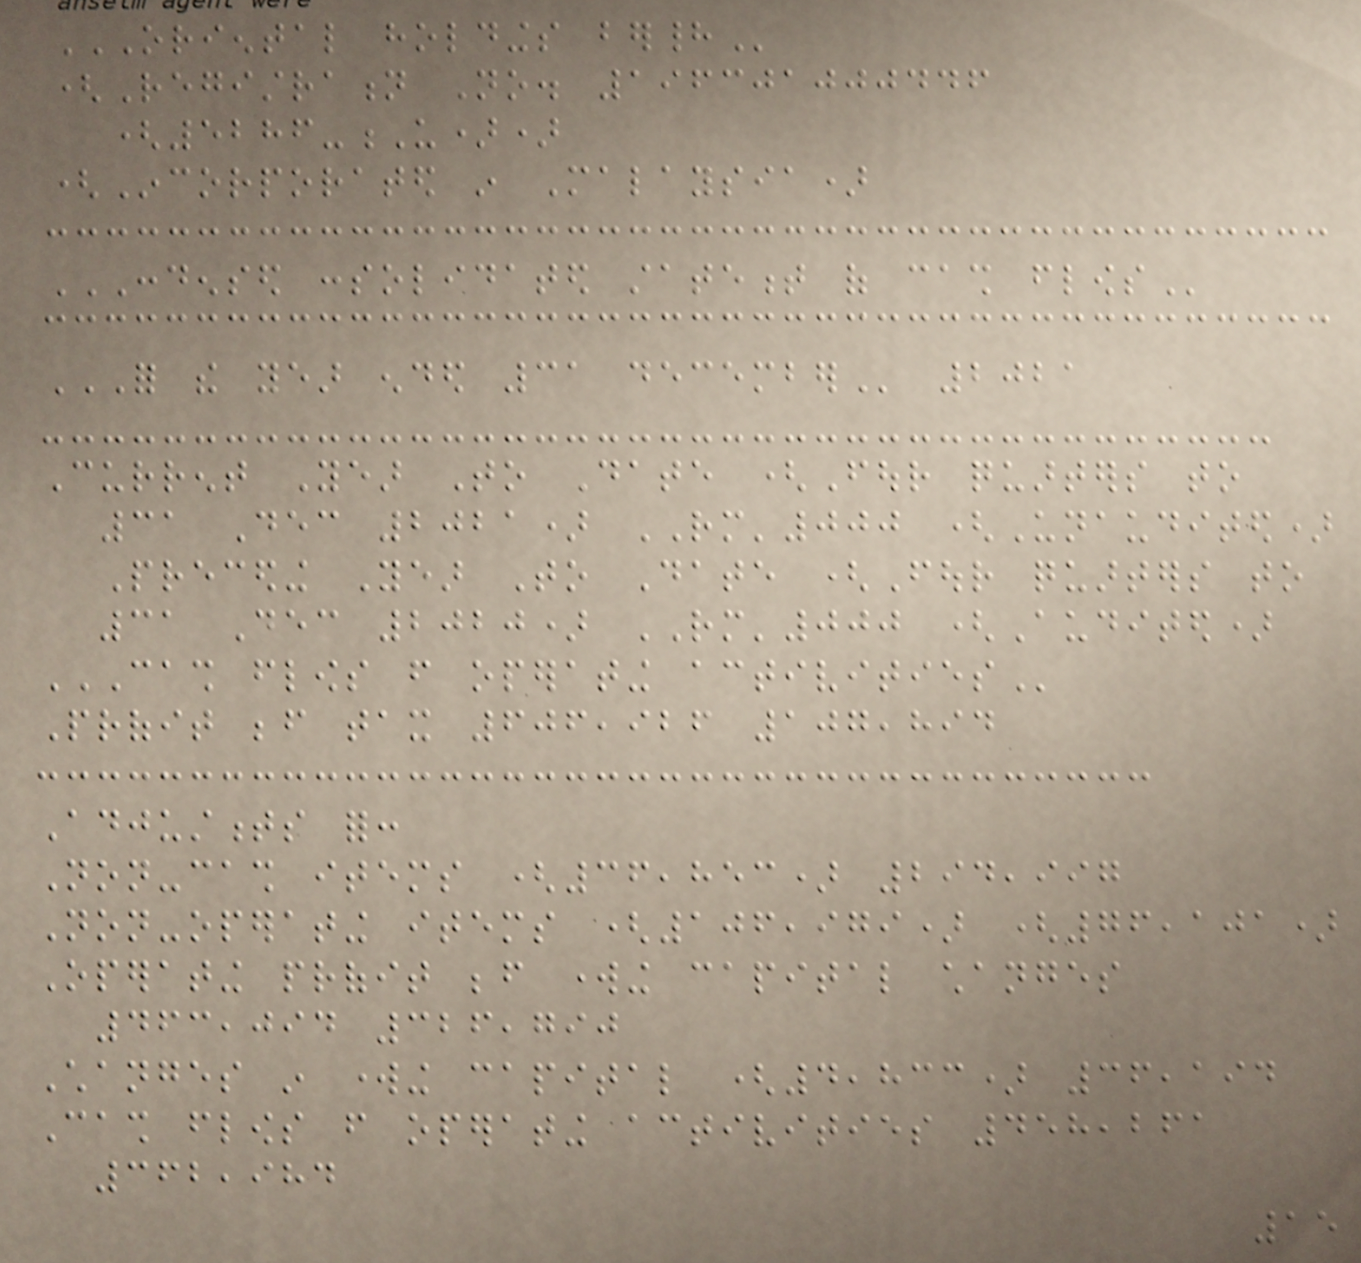ORIENTAL HOLDINGS BERHAD
(Registration No. 196301000446
(5286-U))
(Incorporated in Malaysia)
CONDENSED CONSOLIDATED STATEMENT OF CASH FLOWS
FOR THE YEAR ENDED 31 DECEMBER 2021
Current Year To Date (Four quarters to
31 Dec 2021) RM'000 (Unaudited)
Preceding Year To Date (Four quarters to
31 Dec 2020) RM'000 (Audited)
CASH FLOWS FROM OPERATING ACTIVITIES
Profit before tax 606,926 107,894
Adjustments for:
Non-cash items (36,853) 294,997
Non-operating items (106,979) (76,101)
Operating profit before working capital changes
463,094 326,790
Changes in working capital (4,833) 36,194
Cash flows from operating activities 458,261
362,984
15
